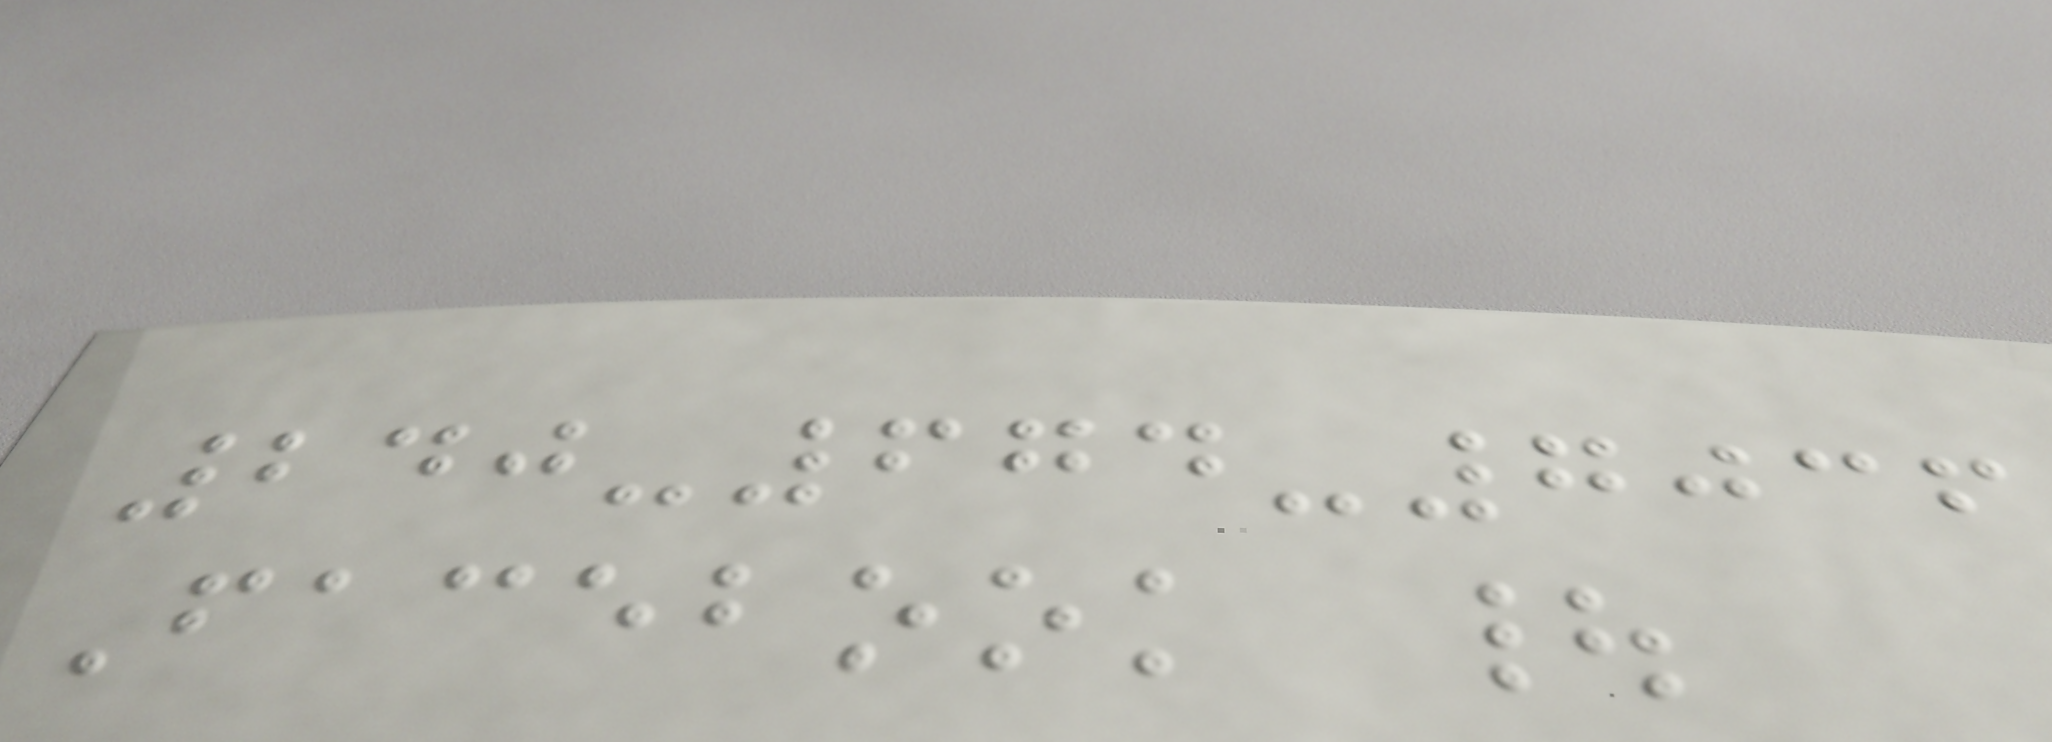240-674-7036
Facebook |
